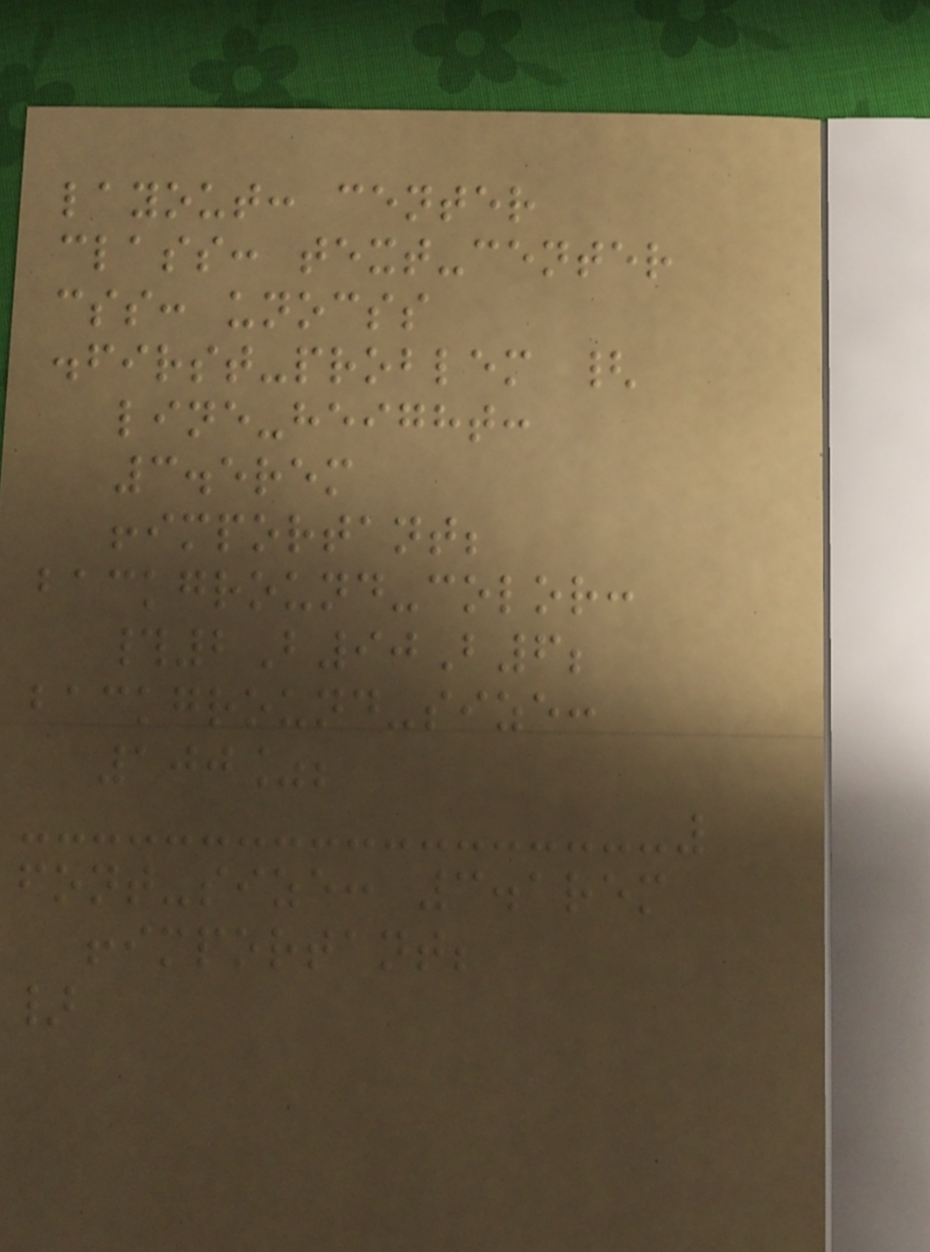layout: center
class: text-center
css: unocss
.first-problem {
line-height:
3.5rem
!important;
background-color:
#2B90B6;
background-size:
100%;
font-size: 3.1rem
!important;
}
